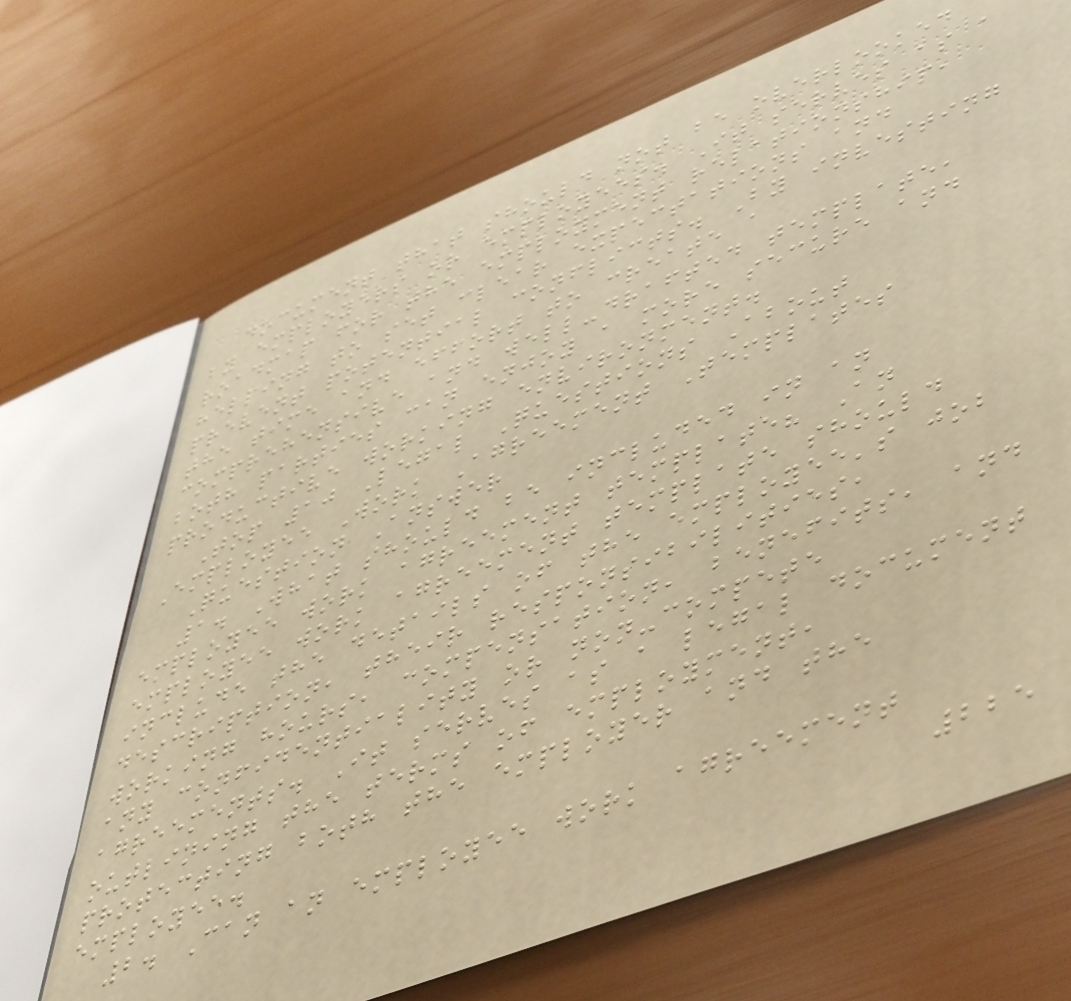document that should not be overlooked
by employers or employees. It serves as a
roadmap for the employment relationship,
helping to set clear expectations and
prevent potential conflicts. By investing
the time and effort to create a
comprehensive and well-drafted template,
both parties can enjoy a more secure and
productive working environment.
Top 10 Legal Questions About
Employee Work Agreement Templates
Question Answer
1. What should be included in an
employee work agreement template? An
employee work agreement template should
include the details of the employee's job
description, their responsibilities,
working hours, compensation, benefits, and
any confidentiality or non-compete
agreements. It serves as a legal document
outlining the terms of employment,
protecting both the employer and the
employee.
2. Can an employee work agreement
225
